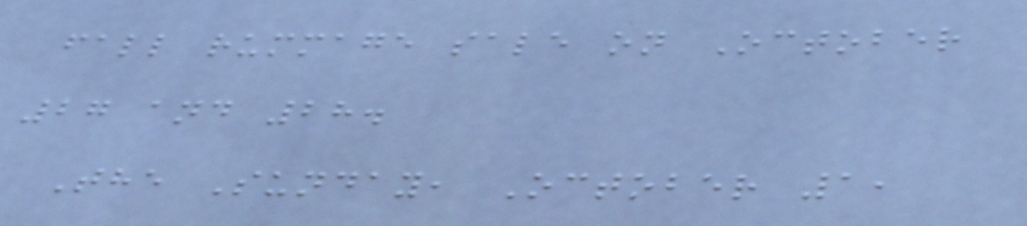fall rummage sale on October
27 and 28.
The Sunday, October 1,
